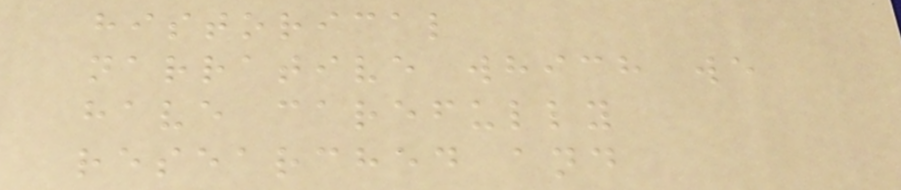historical
narrative which we
have carefully
researched and
